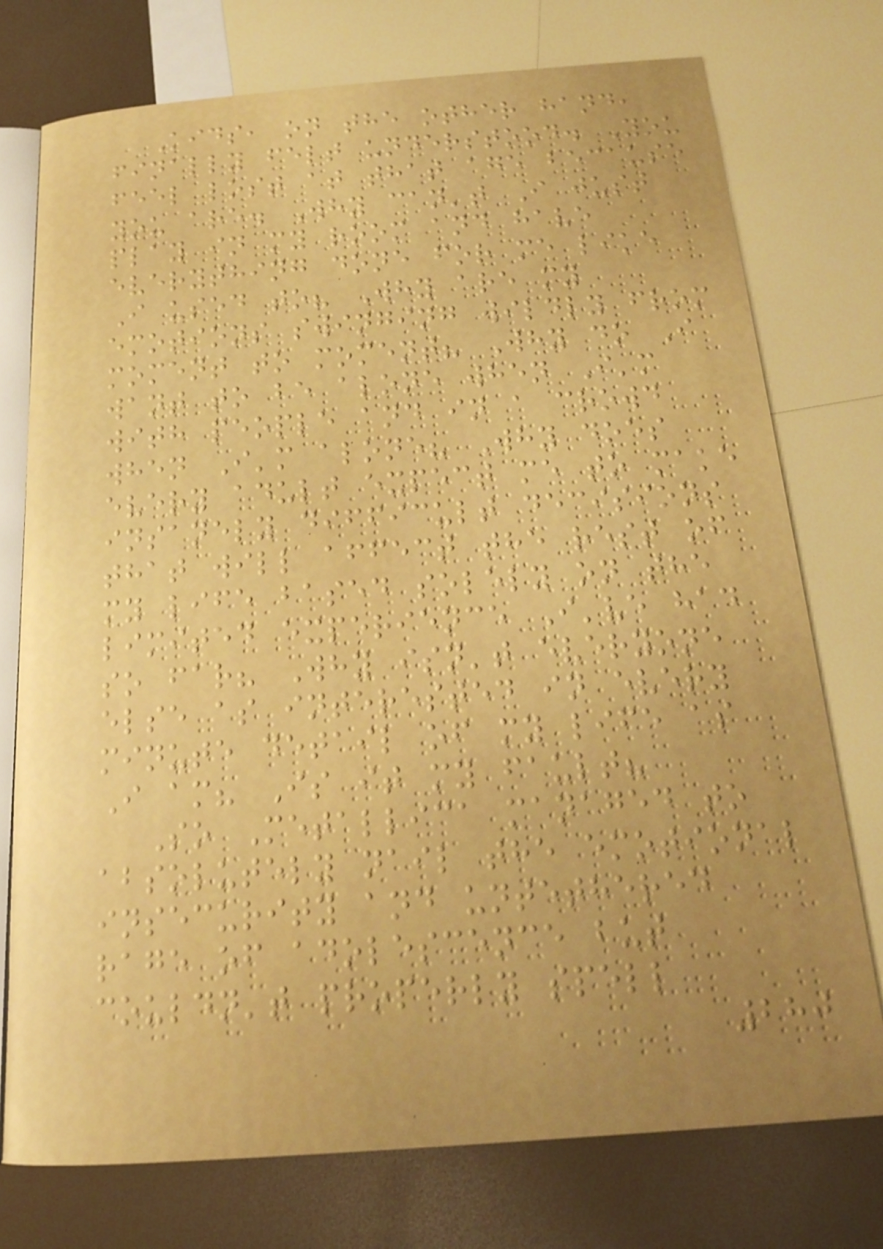Kids, on the other hand,
finally felt understood. You
feel lost at that age because
you are. Why can't I just
play in my room and have
everything done for me like
I used to? Why are my
emotions swinging wildly from
moment to moment? Why do I
want to be alone when I'm
with people and in a crowd
when I'm alone? Why does
every adult expect me to make
insanely difficult decisions
that will affect the rest of
my life based solely on the
limited experience I've had
so far? Why isn't everyone
else as interested in every
minute detail of my life as
I am? Is it my fault?
So Metallica managed to
absolutely nail the emotional
insecurity and untethered
rage of adolescence but
couldn't properly spell
280
